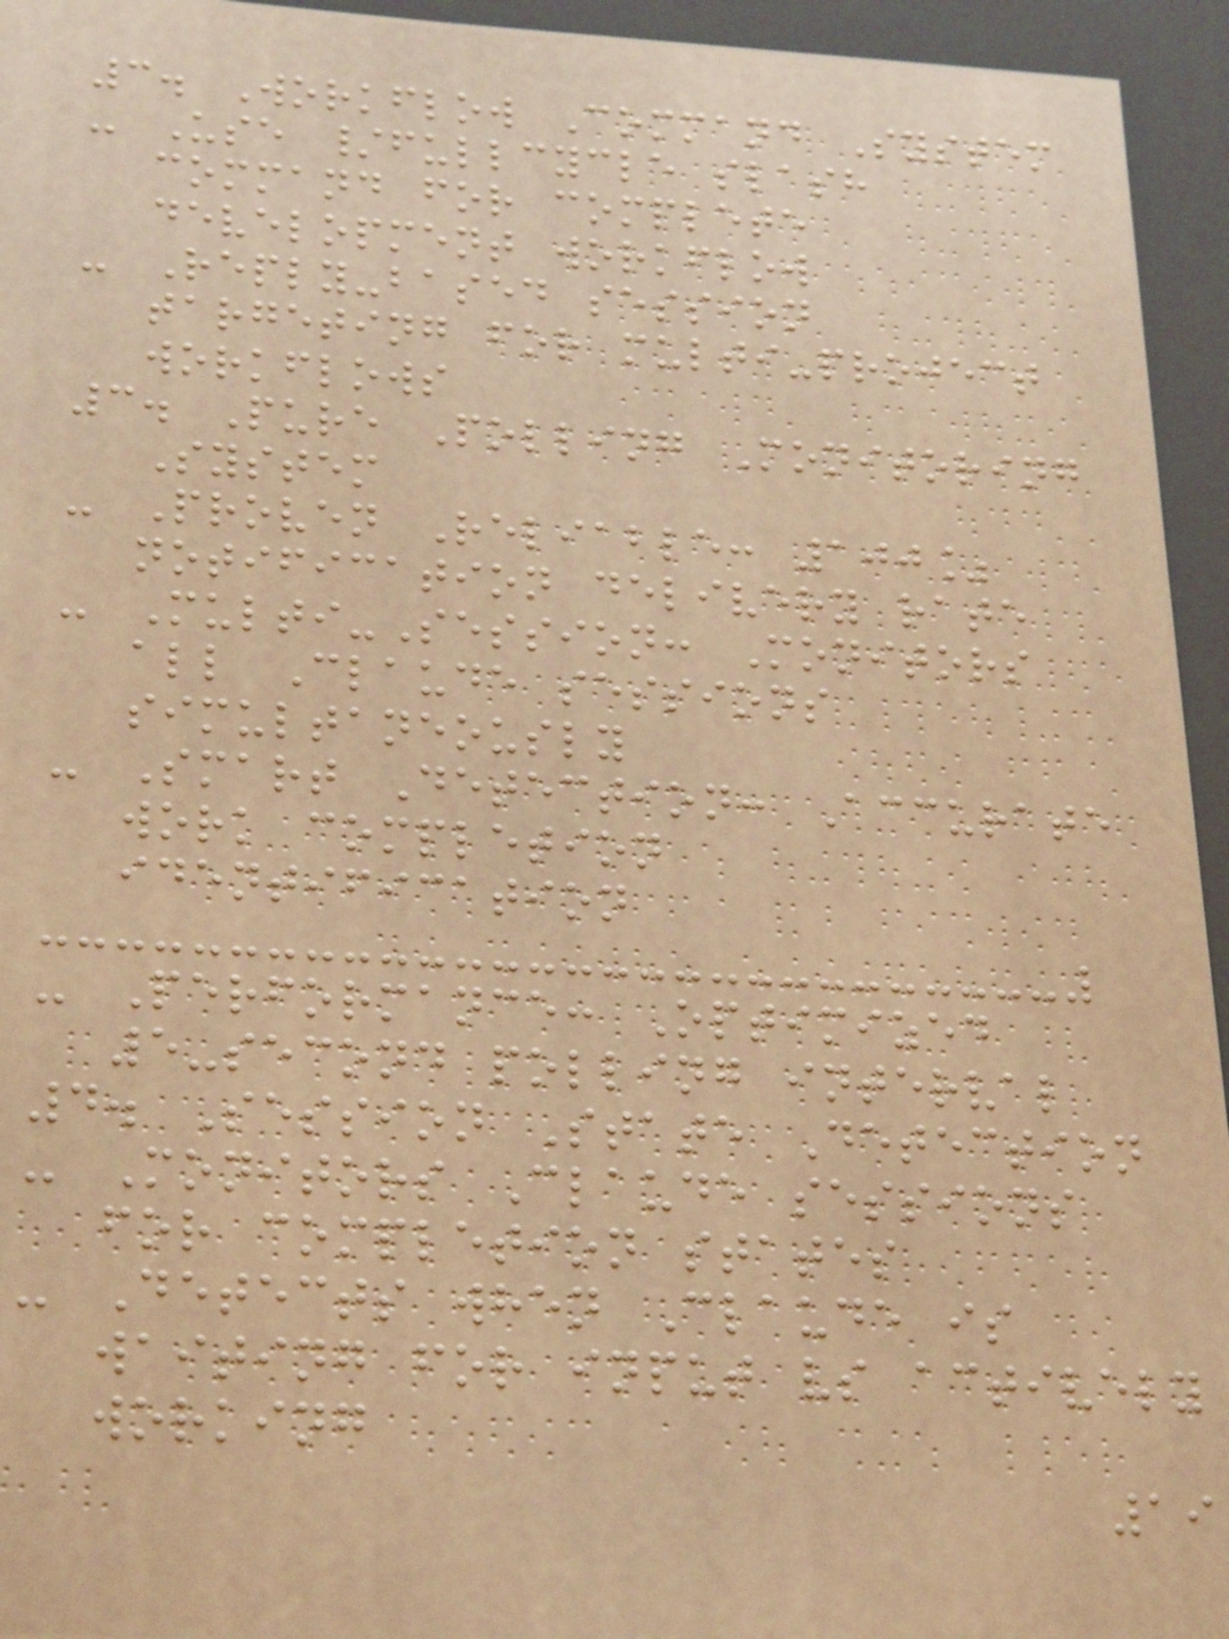3. Workflow Command System
- Use /fullcycle slash
command for complete
development workflow
- Reply-based session
targeting for multi-project
workflows
3. Pure Polling Monitoring
System
- Proven Reliable: 100%
notification delivery rate
- Multi-Session: Monitors
all Claude sessions
simultaneously
- Smart Detection: Accurate
work completion
identification
- Performance: Optimized
5-second polling interval
4. Session State Detection
- Monitors Claude sessions
for completion states
- Detects when Claude is
waiting for input vs actively
working
19
